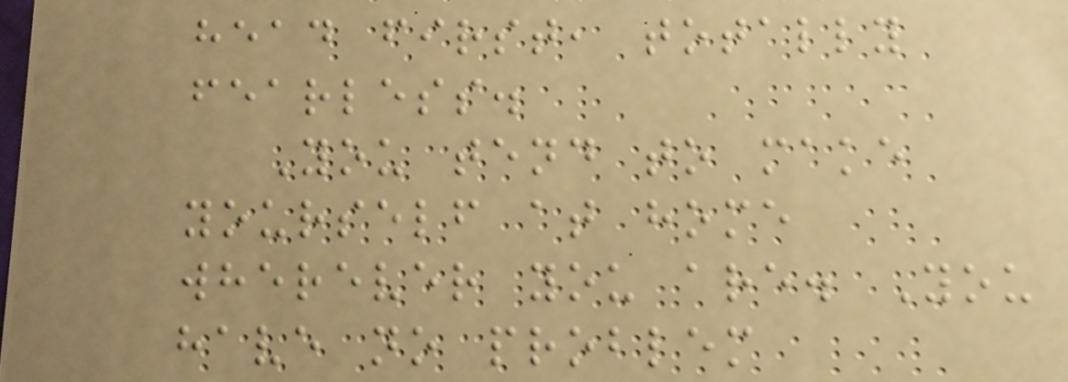head first, totally
fearless.
You tend to make
yourself at home
wherever you are. You
have no problem
